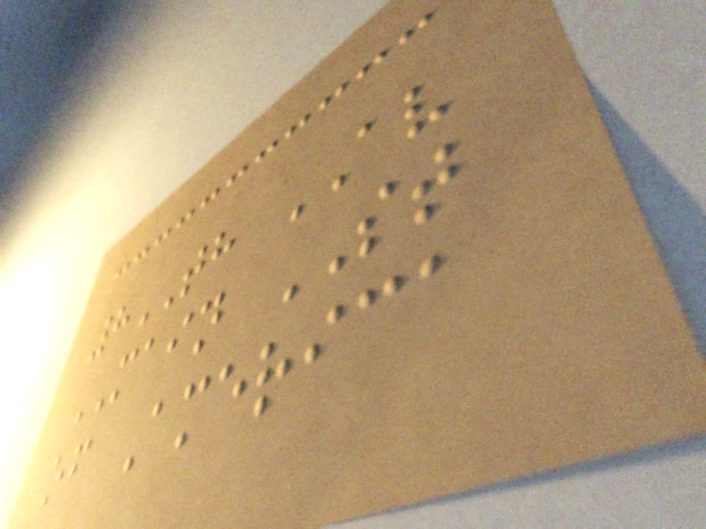8TH AV
MAIN ST
of America
